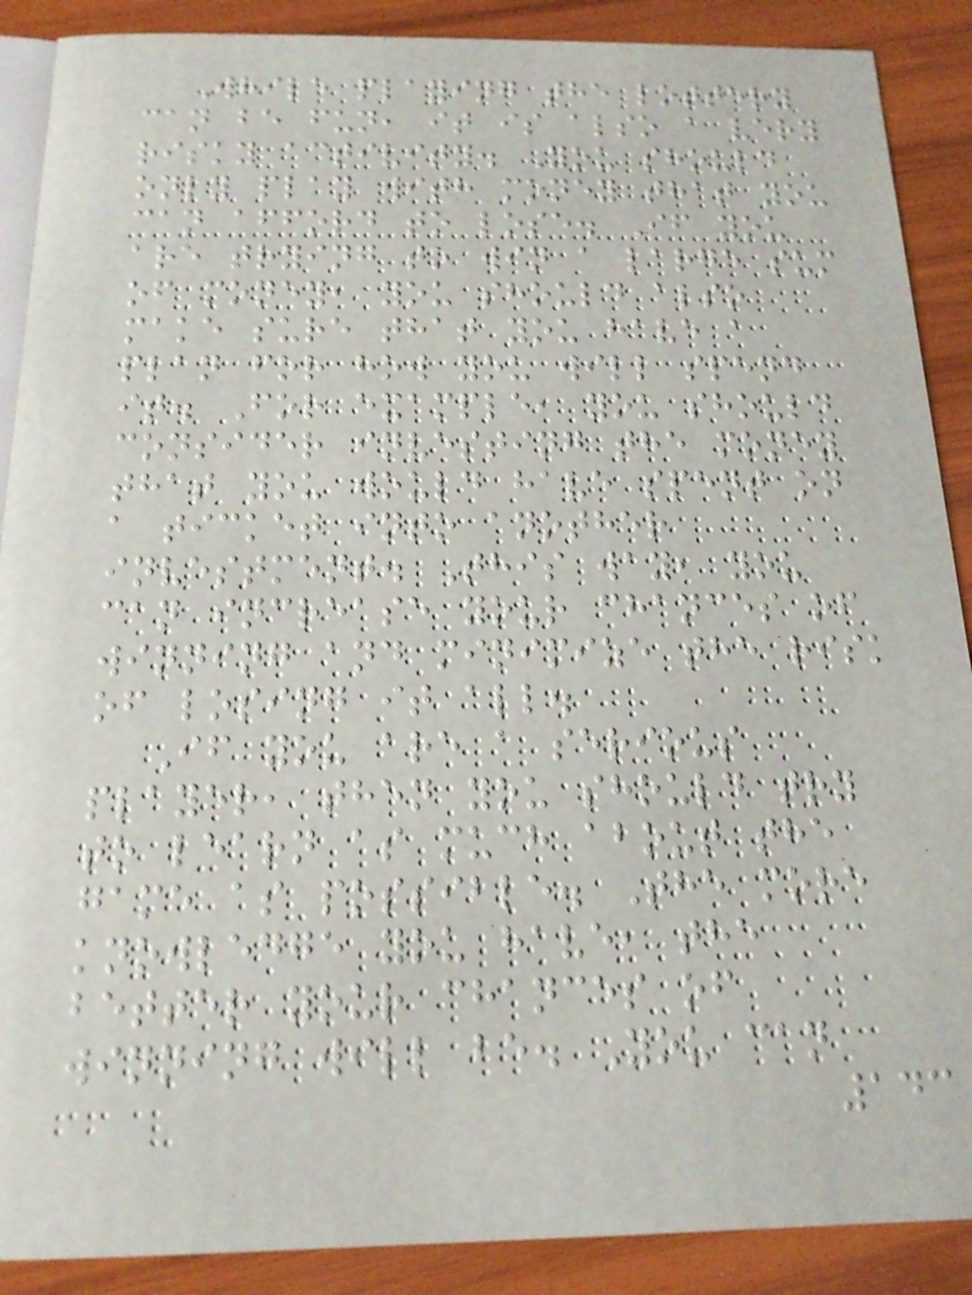While playing the lottery
can be fun, it is also a very
risky activity. You should
only play with money that you
can afford to lose. If you
are trying to win a large sum
of money, you should also
make sure that you have a
plan for how you will spend
it. For example, you should
consider investing the money
that you would have spent on
a ticket into another
investment. This way, you
can increase your chances of
winning and minimize the risk
of losing it all.
If you are a serious
player, then you should try
to learn as much about the
game as possible. The more
knowledge you have, the
better your chances of
winning will be. You can
143
